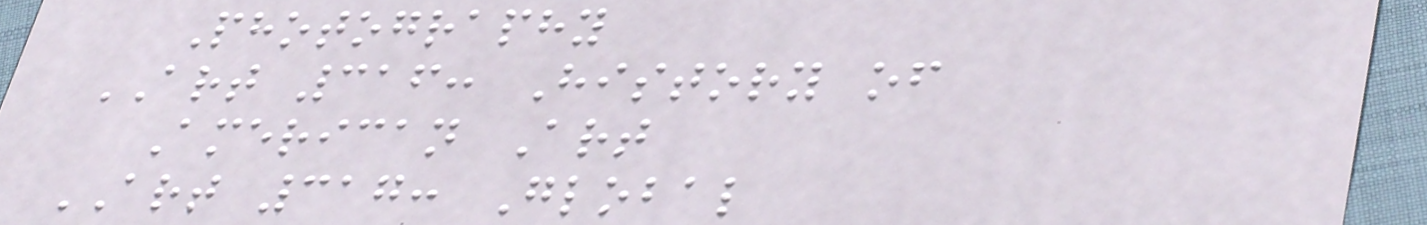Photography
ART 316: History of
American Art
ART 317: Global
